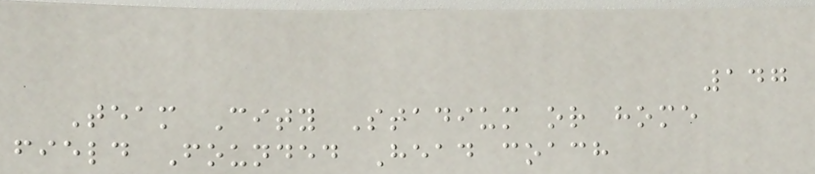147
Team City Stadium or home
field Founded Head coach
